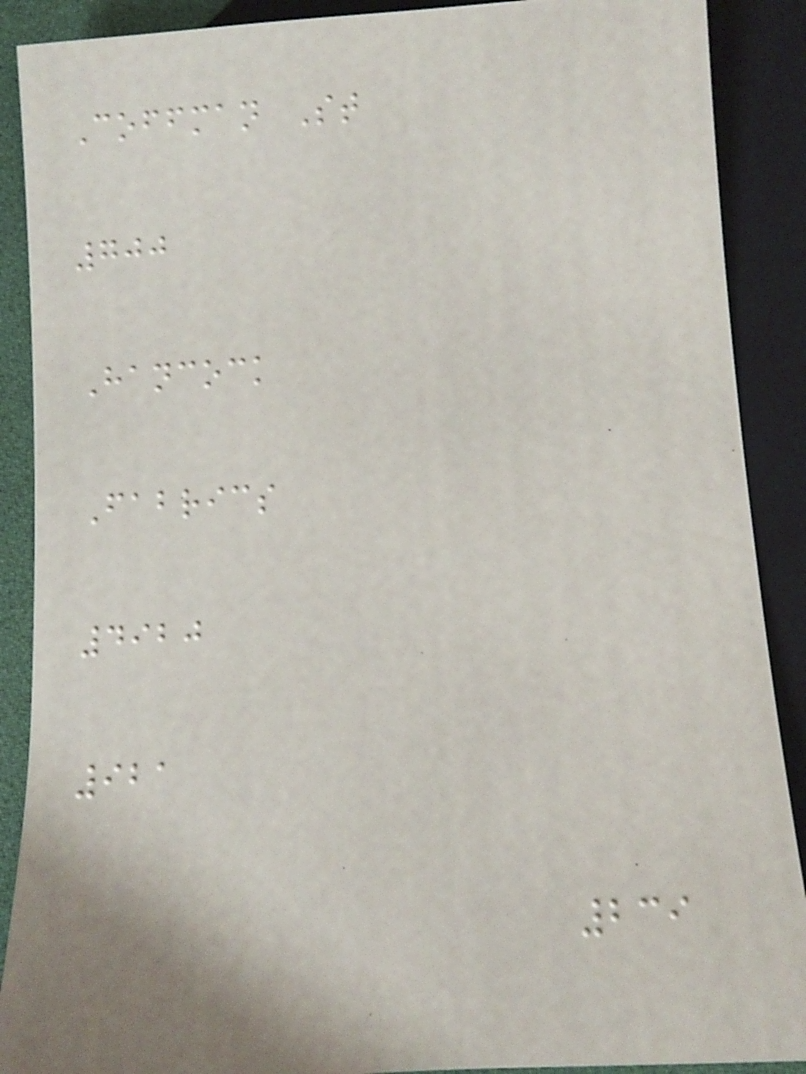Coffman St
700
Hancock
Fabrics
4920
921
239
